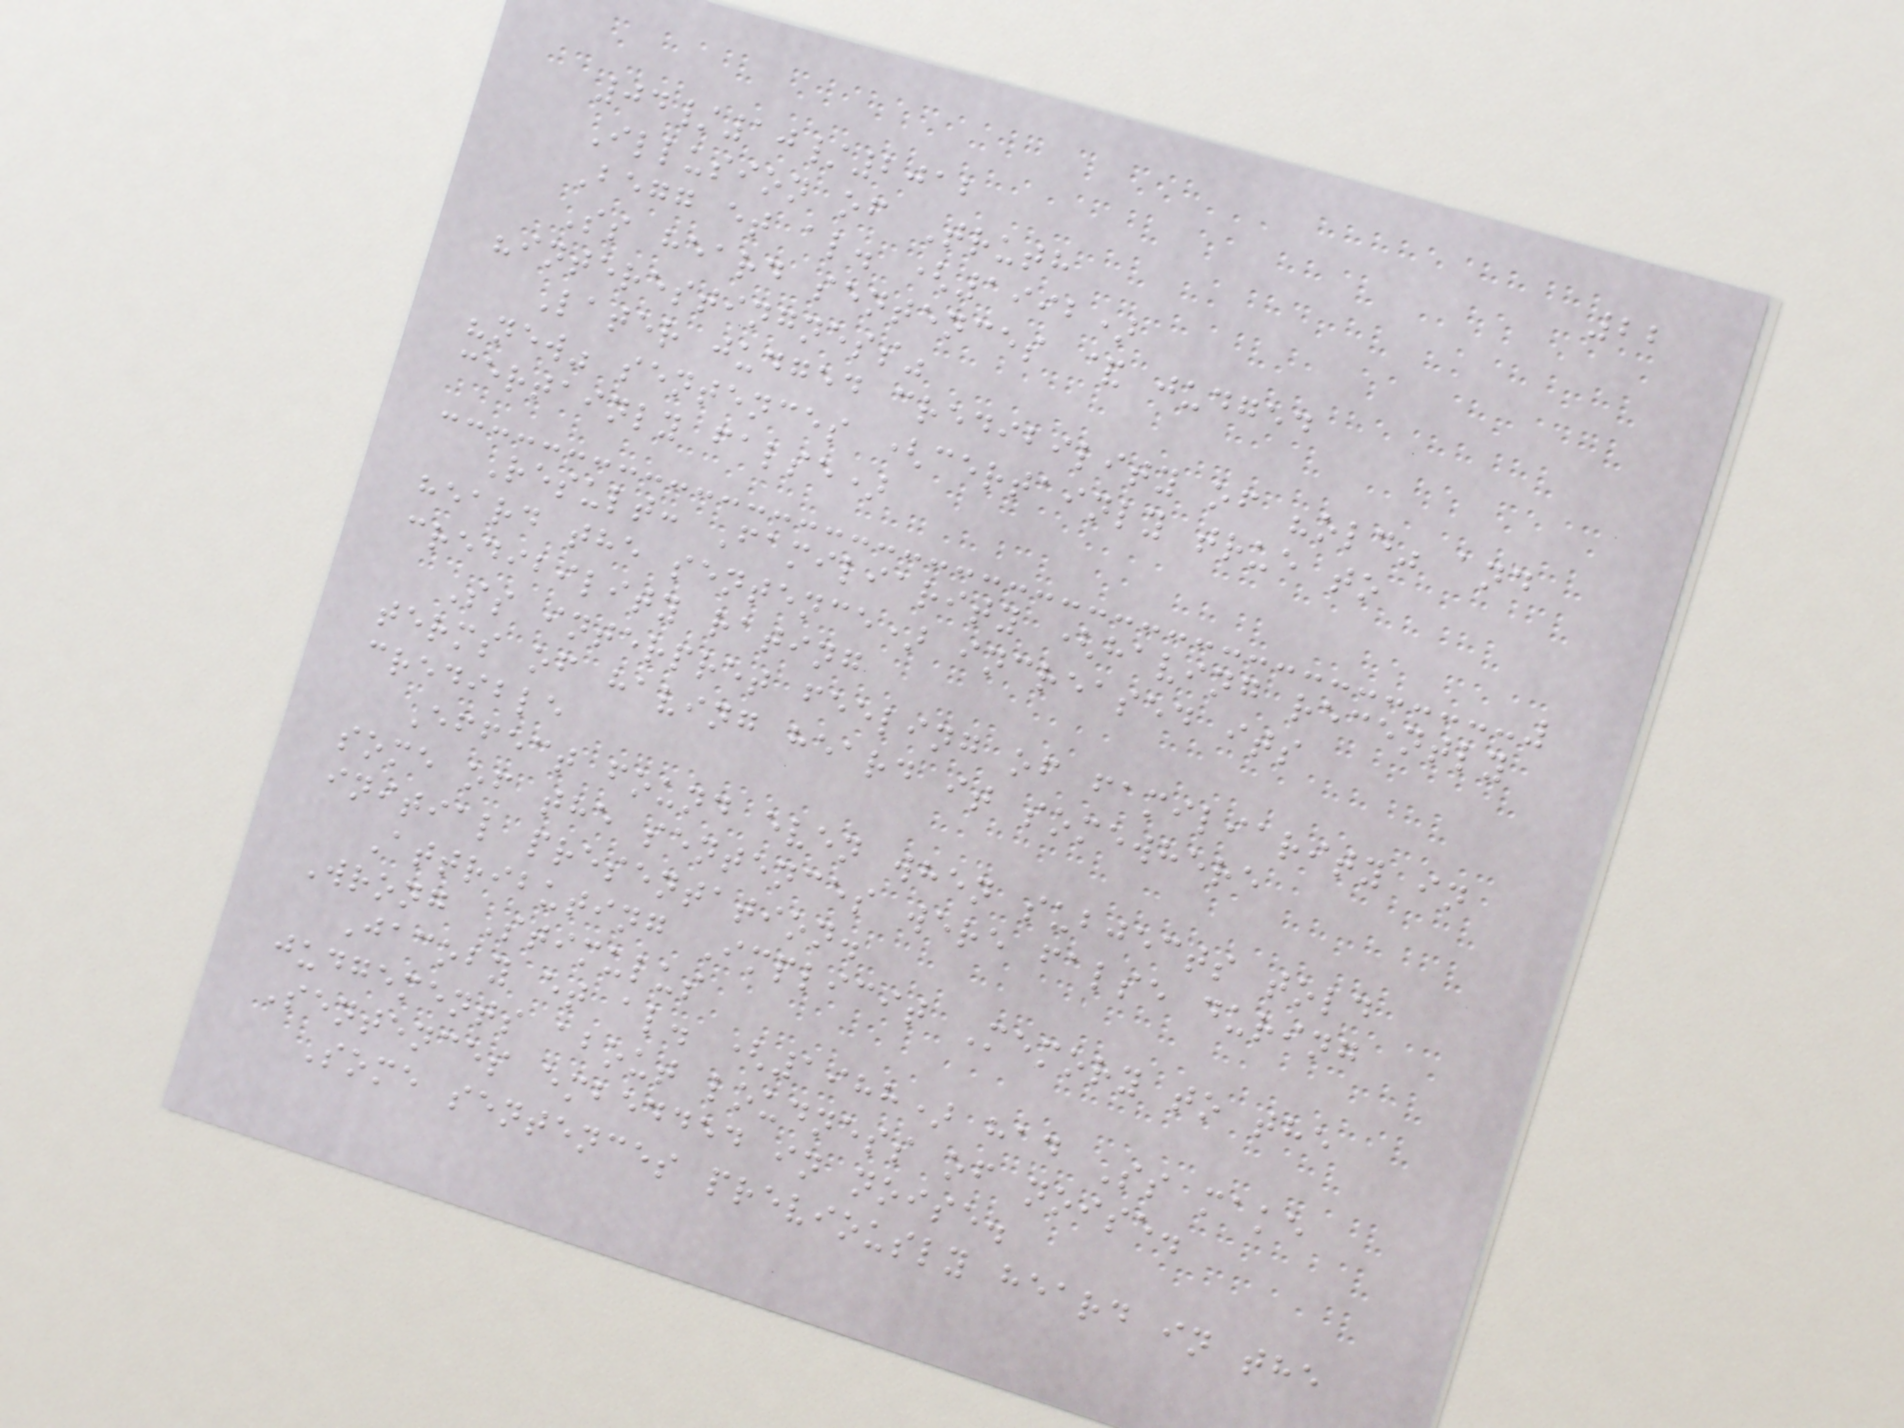22
04/10/2012
Illusion of Truth
Begg et al. (1992)
Ss heard sentences & judged
"interestingness"
Later judged credibility of "old" and
"new" sentences (certainly true to
certainly false)
Result: Familiarity (having recently
heard the sentence) increased its
credibility rating
Ss interpret feeling of familiarity in
terms of having heard it somewhere
credible
Effect found even when subjects told
some of the sentences were false during
initial presentation.
Attributing Implicit Memory to the
Wrong Stimulus
Jacoby et al. (1988) had Ss make
judgements about loudness of noise.
Sentences embedded in noise.
Some sentences previously heard in the
